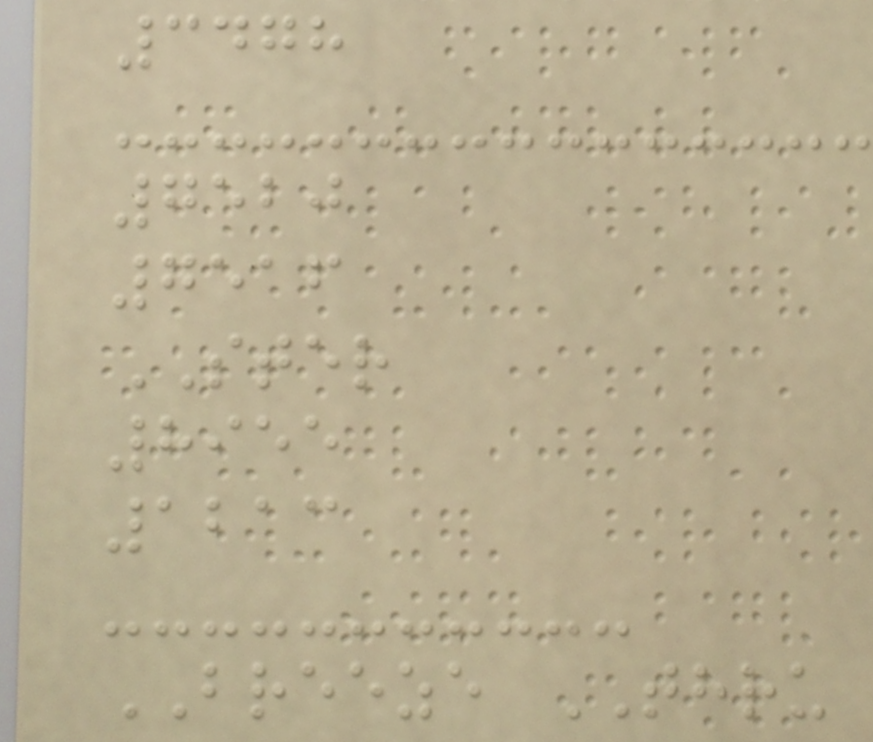3478
7520
7516
STER
8955
1213
BREEZE THRU
